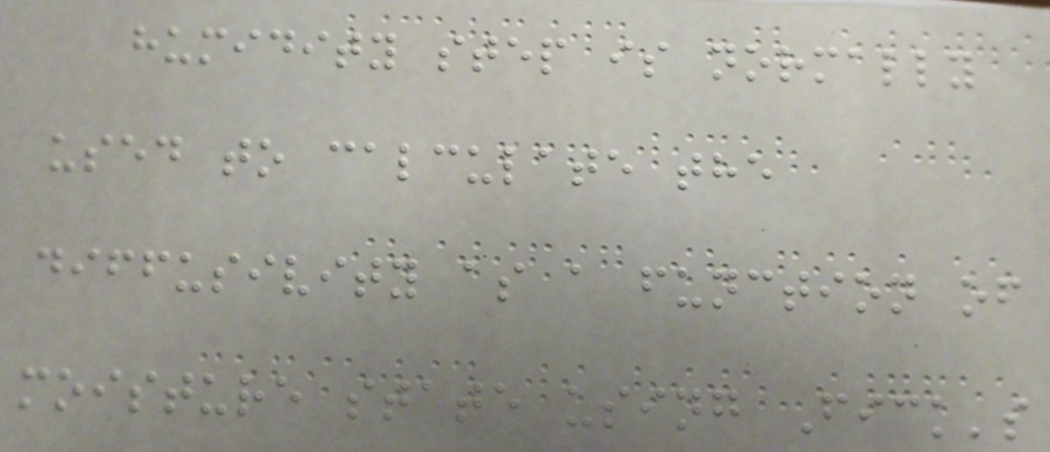humidity step is normally
used to calculate the
diffusivity as a function of
moisture state using Fick's
